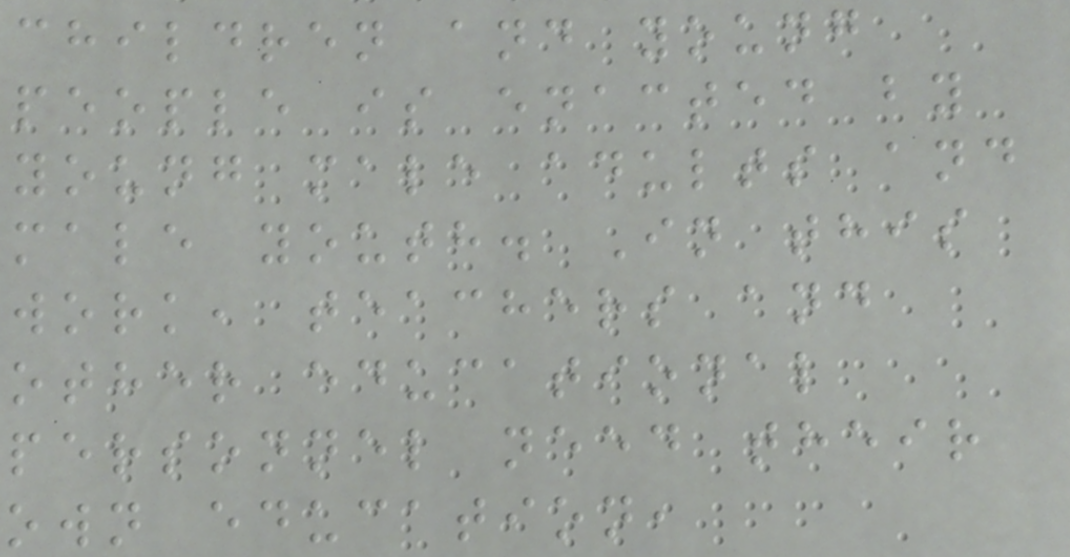children and young
people is enacted by
young male adults and
male youth. In this
work, teachers and
other educational
personnel need their
own education,
